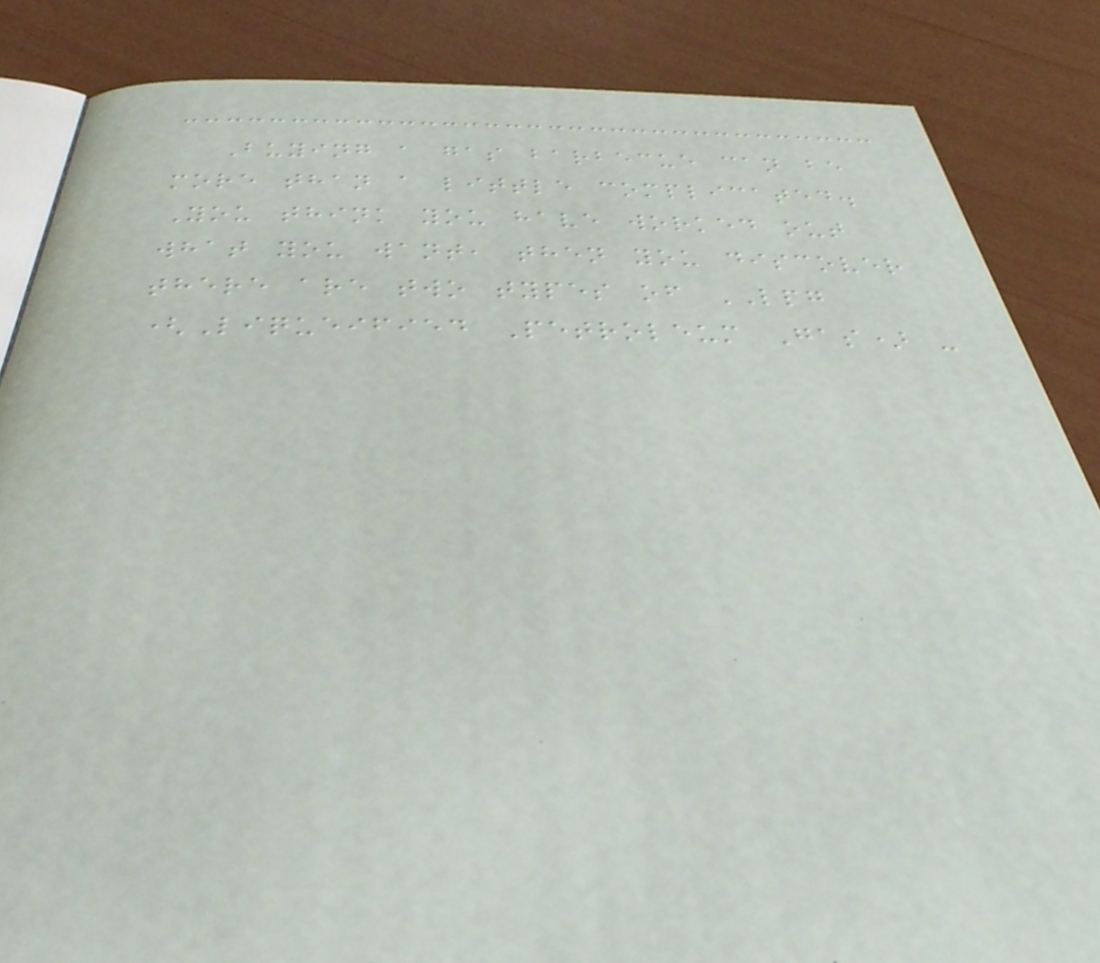Buying a gas barbecue can be
more than a little complicated.
You think you have worked out
what you want, then you discover
there are two types of LPG
(Liqueified Petroleum Gas) -
